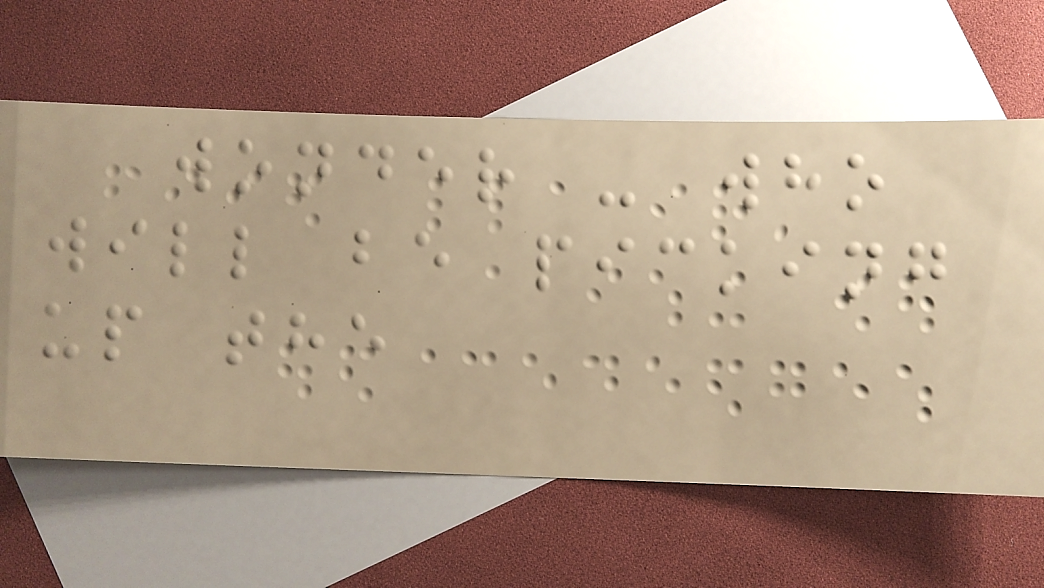wonder - who
will be picking
up the
